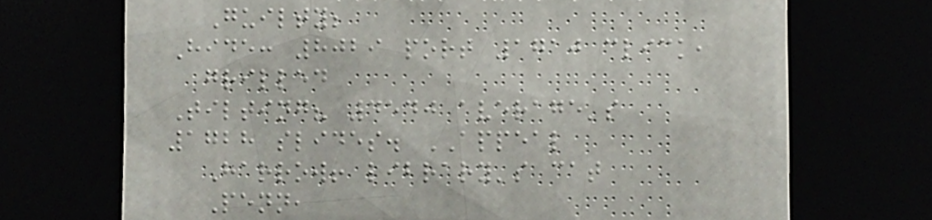Guilty;
Hide: 8029 port 1710 click,
grilled
Tilting? 4540 average's
1728 slides. APPEAL
Harrow! library's cat
Penn,
